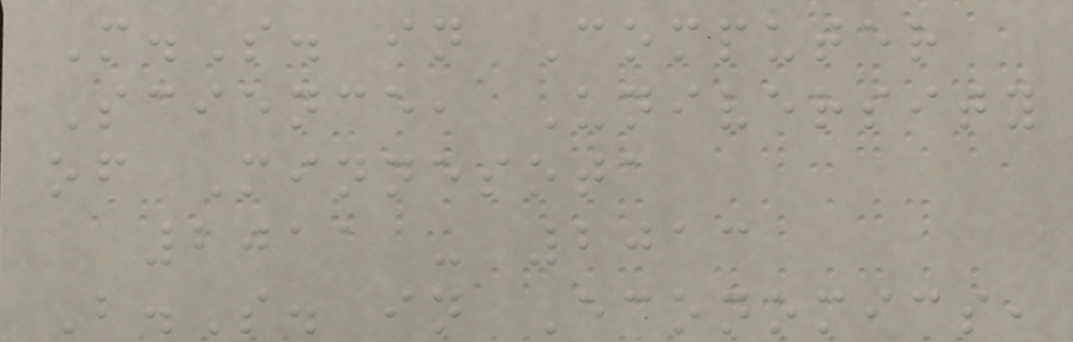M.S. in Computer
Science, University
of Minnesota
2011 - 2013
B.S. in Economics,
